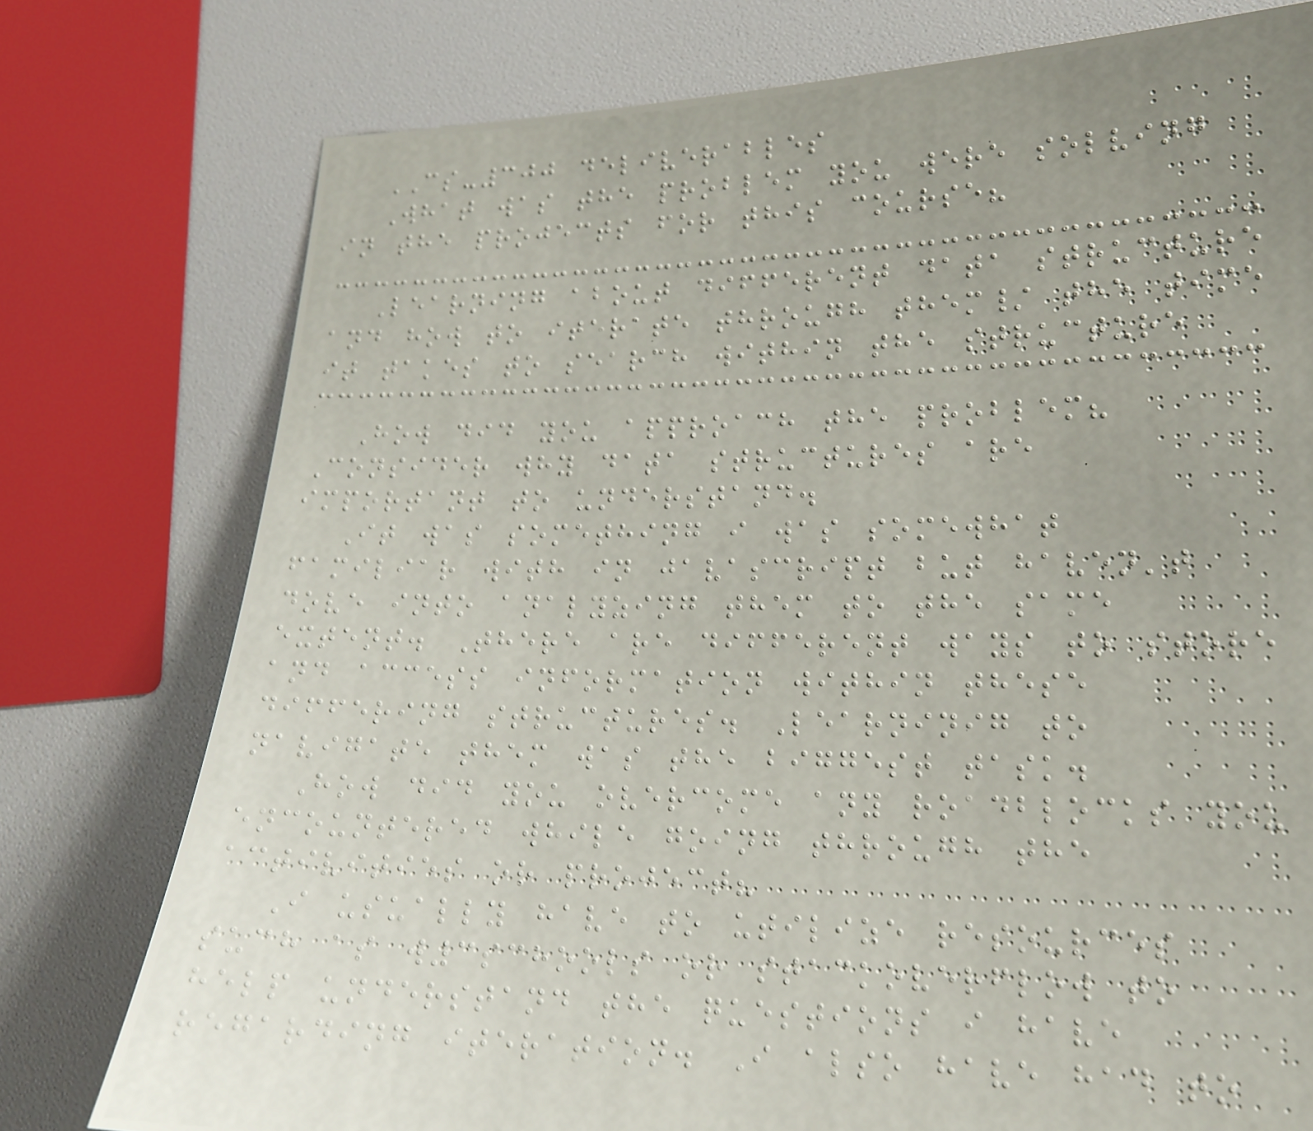CS-300 deliverables
What was the problem you were solving
in the projects for this course?
Learning about different data structure
and how to iterate through them/ the time
it takes to search within the structure
How did you approach the problem?
Consider why data structures are
important to understand.
It was something i was somewhat
familiar with in javascript but haven't
dove into analyzing them to the same
extent. There are different ways to store
and access information within these
differing structures. Learninig to
navigate them was the biggest task.
How did you overcome any roadblocks you
encountered while going through the
activities or project?
I usually have to utilize resources
such as w3schools or stackoverflow to
help understand the questions i have
regarding iteration. I also have had to
